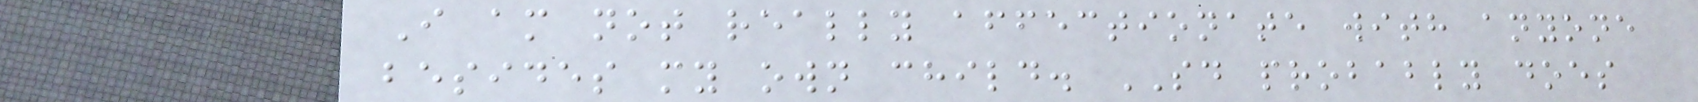I am not really affectionate with anyone
besides my own child. SD probably does
